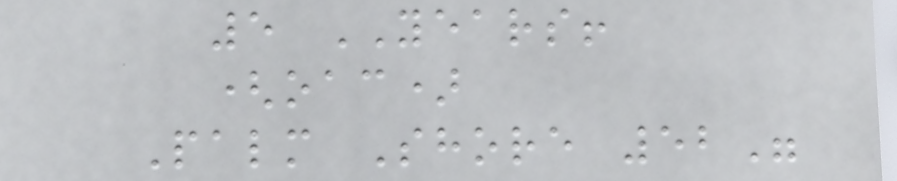5 YEARS!
(oac)
Palm Shore 52"
